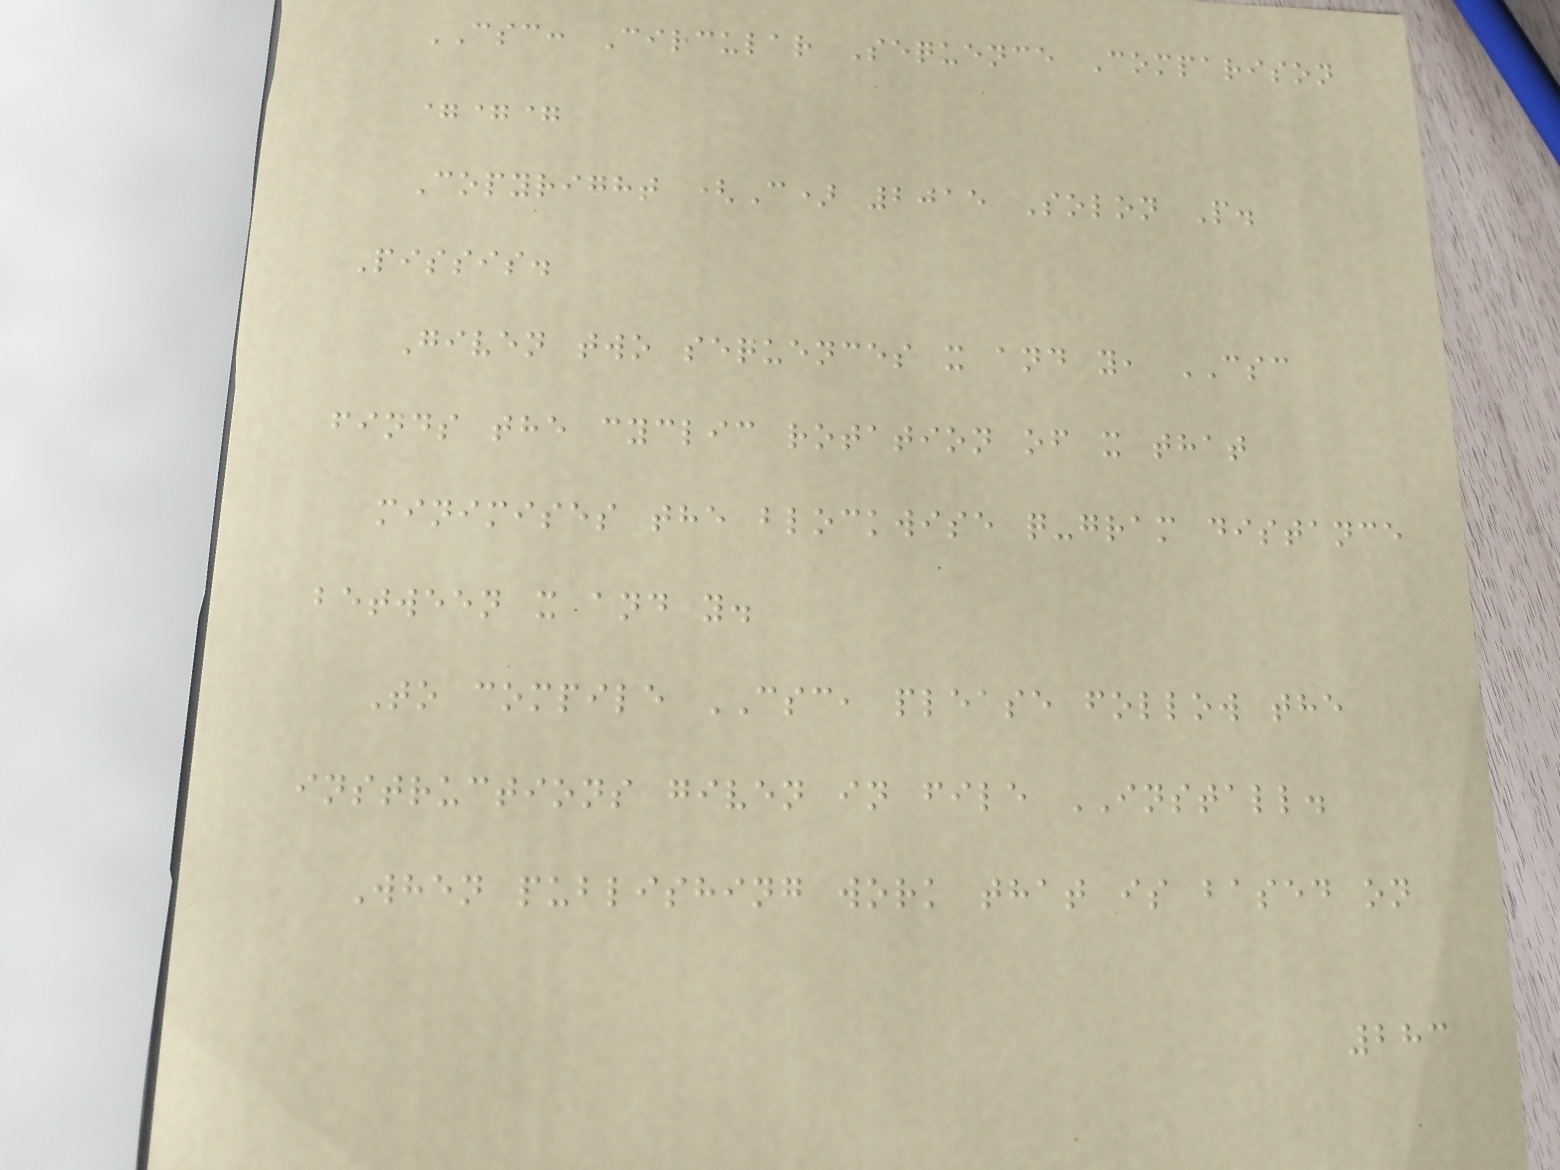CSC: Circular Sequence Comparison
===
Copyright (C) 2015 Solon P.
Pissis.
Given two sequences x and y, CSC
finds the cyclic rotation of x that
minimises the blockwise q-gram distance
between x and y.
To compile CSC, please follow the
instructions given in file INSTALL.
When publishing work that is based on
283
